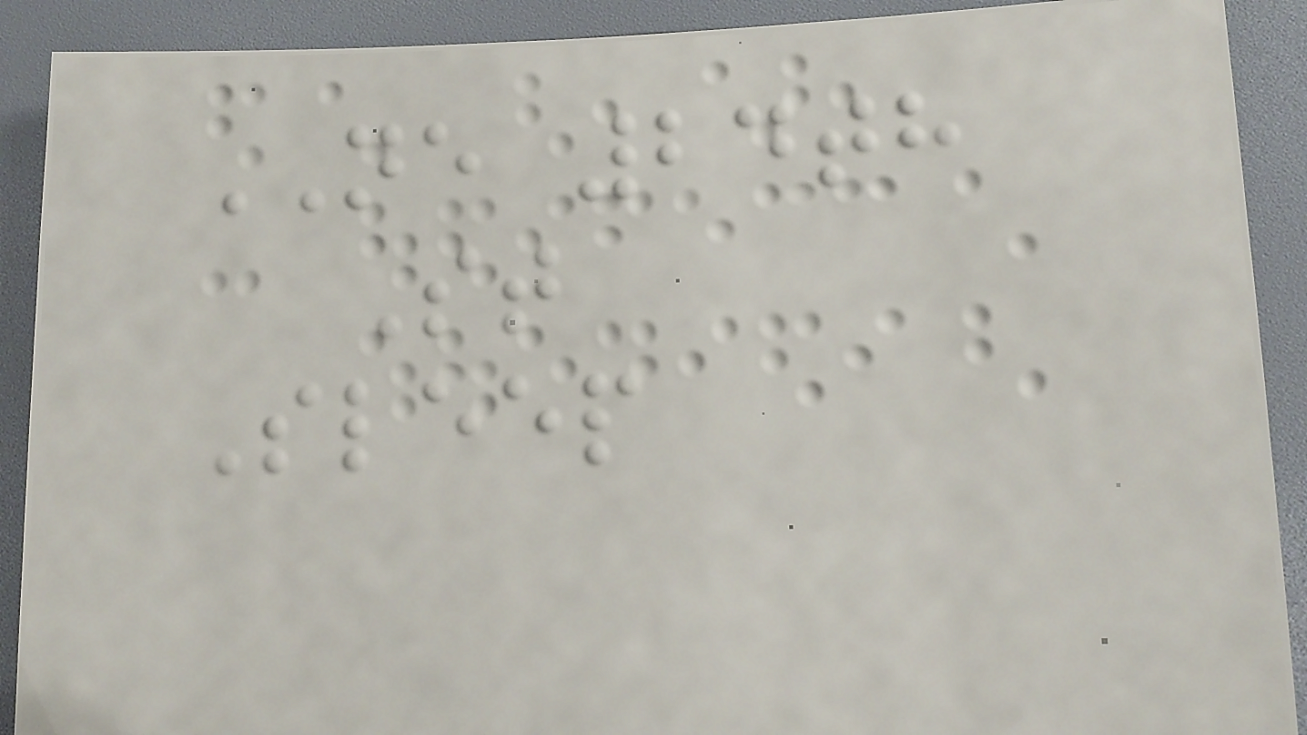NE 24th
St
Sleep
